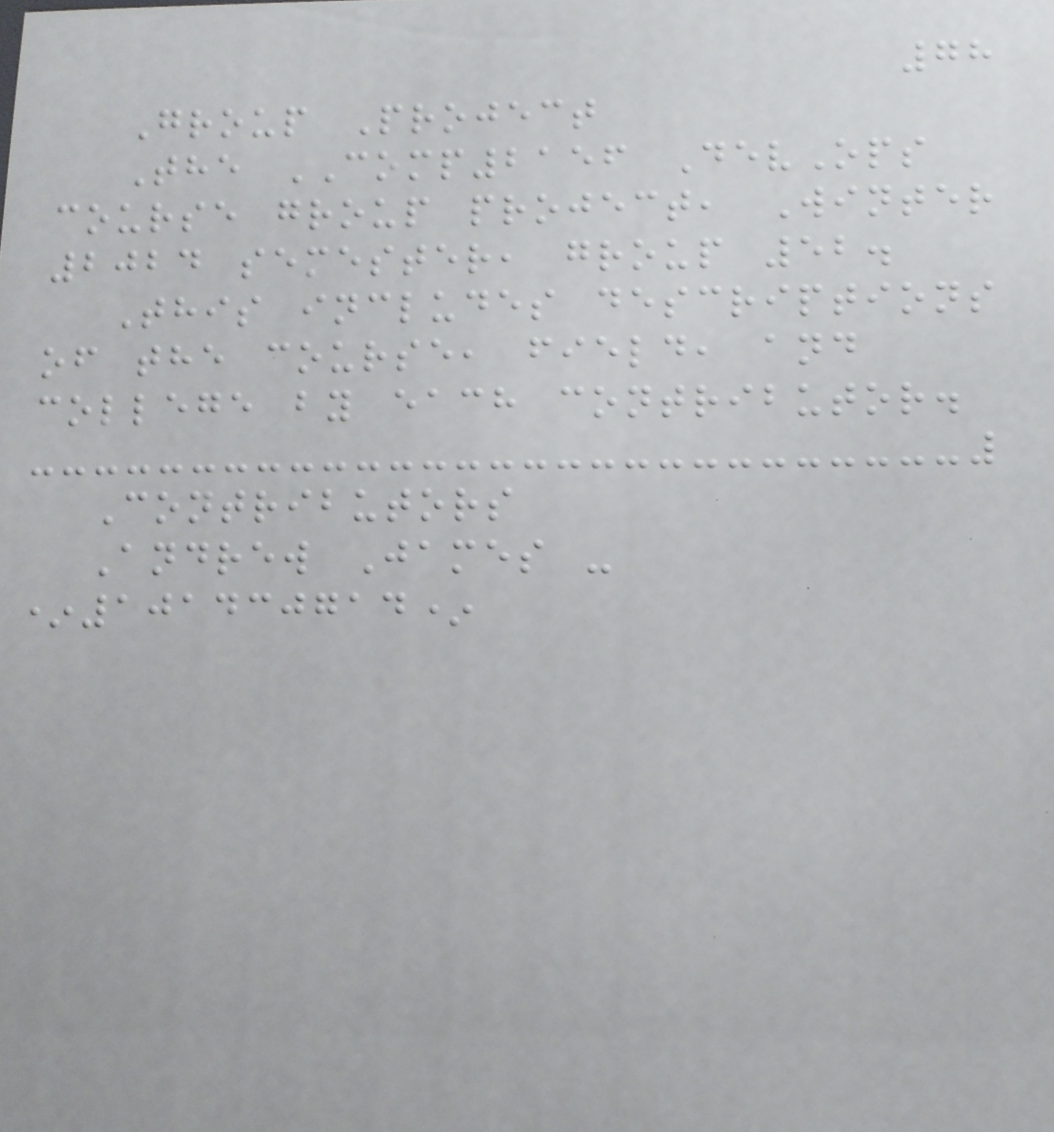78
Group Project
The COMP2156 DevOps
course group project, Winter
2024 semester, group 52.
This includes descriptions
of the course, field, and
college by each contributor.
Contributors
Andrew James -
*101430714*
